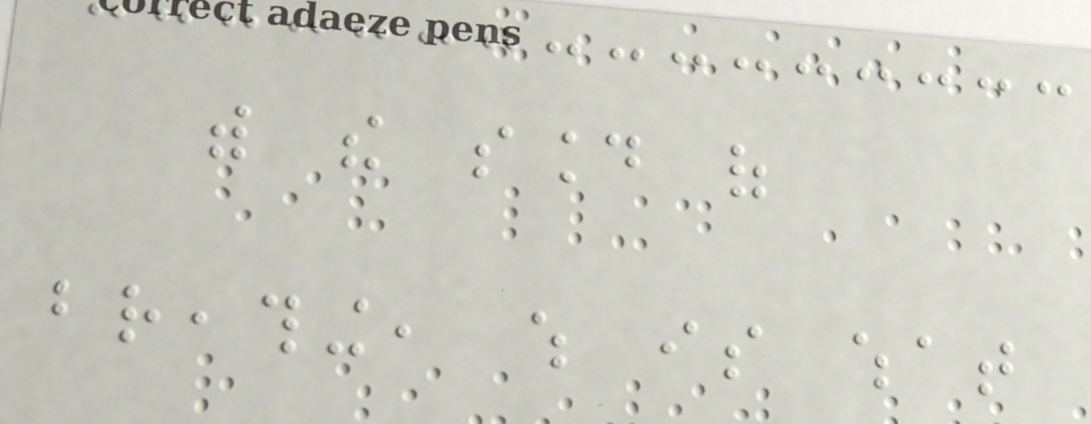with the sound of
breathing, which is what
